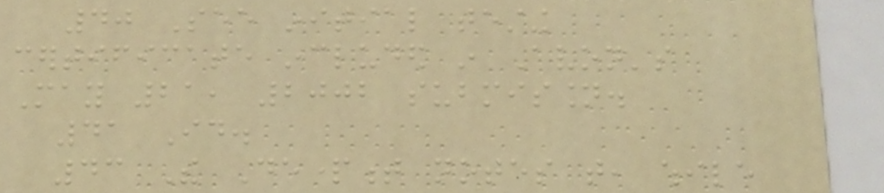40 See initial testing
certificate included in Avon's
May 21, 2002 submission.
41 Id.
43 The Department notes that, while
